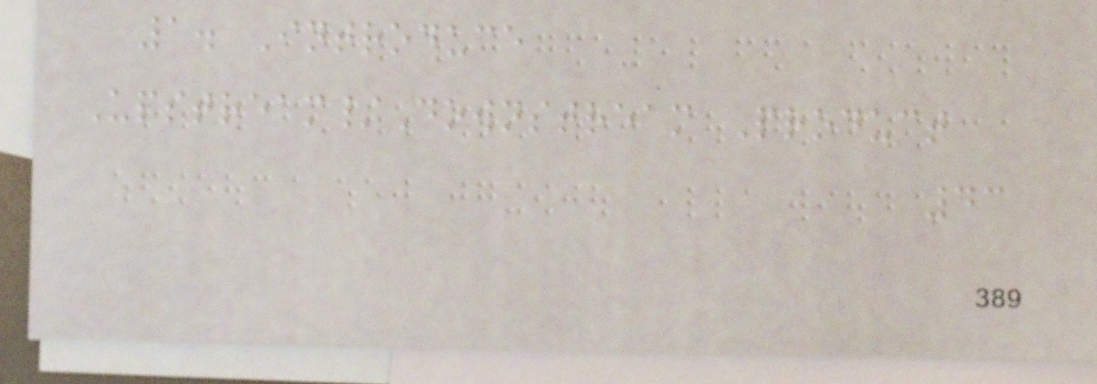1. Introduce
Upstream/Downstream Product
43
